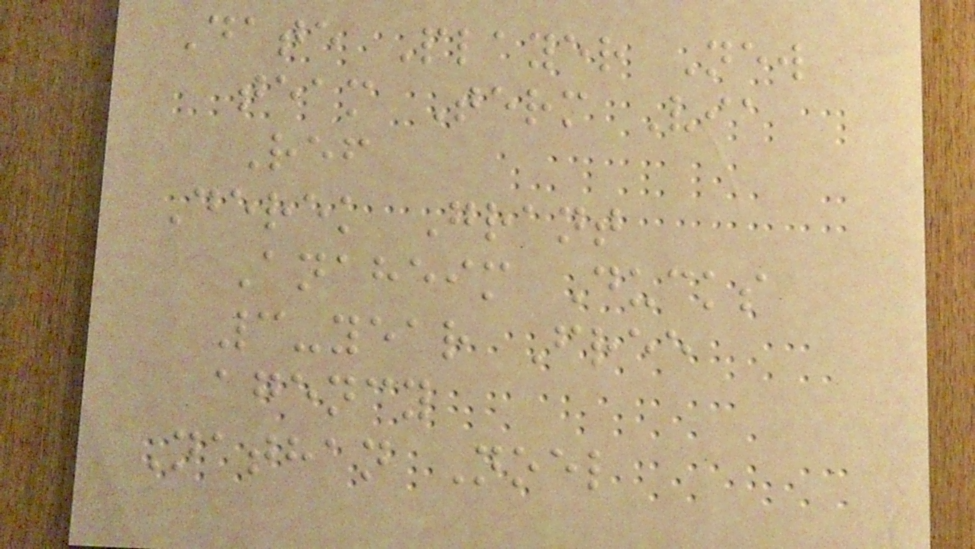Date Player New
team Term Via
Ref
Derek Grant
Anaheim Ducks
3-year Free
agency
Nathan Noel
